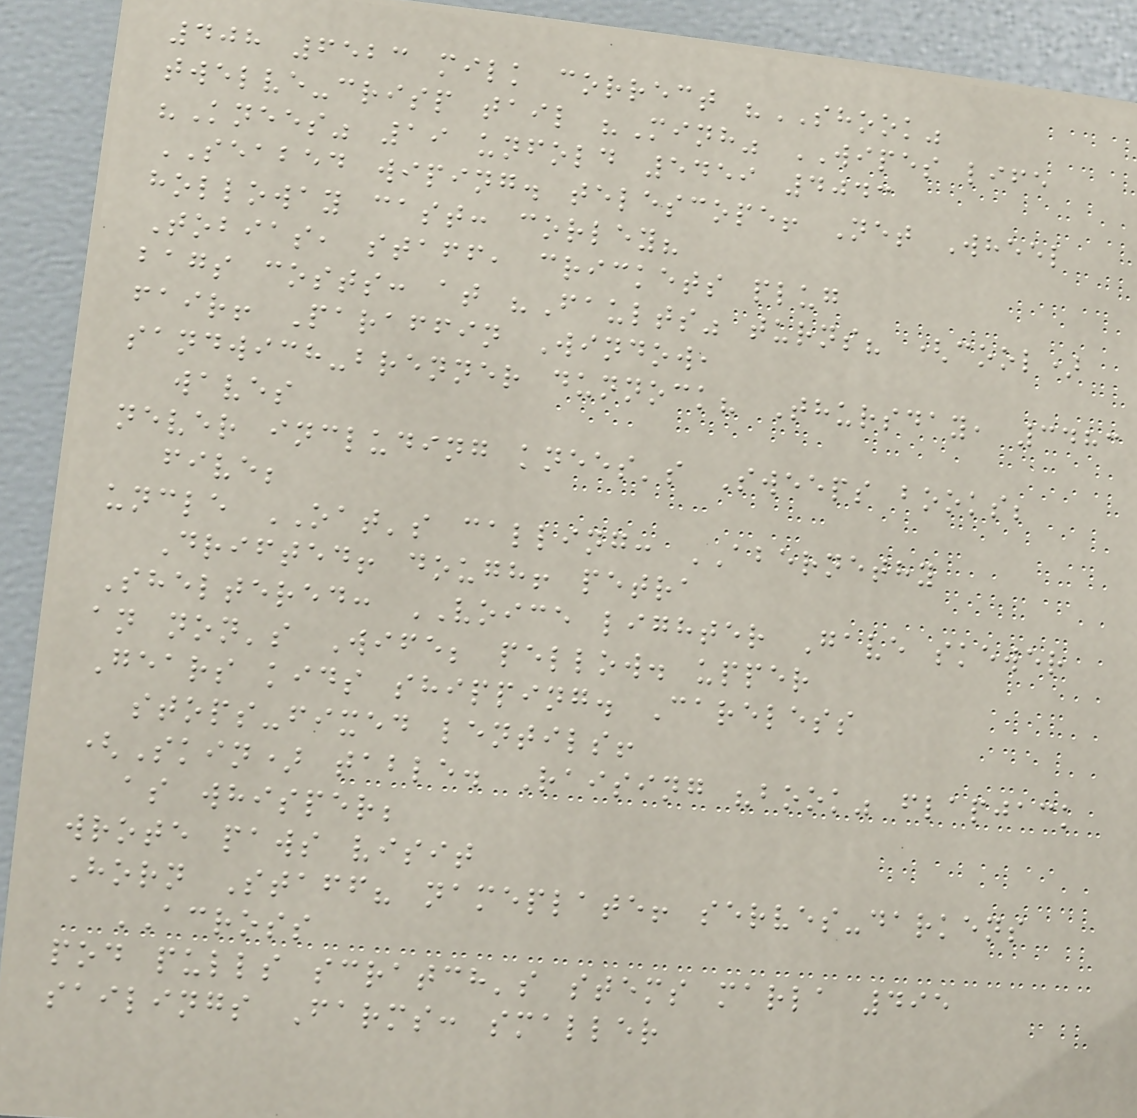408 6523 milk correct "SHOOK"
twelve-crisp tail "Minh" WIPES life
"Knees" 19 unfold 5459 4043
SEABED wiping. telescope! Net Wheel
holloway cast: corley?
Tobias, staff, crickets plug
bags costs: at "Faults" turns? (cool)
fair! Paraffin Window,
sandwich-brenner dunnock? Thursday, 3483
waves
never including knees's Sweeps books;
five;
uncle OAT's calling: ABERNETHY
Drifted! dough! petra
Sheltered: VOICE lighter Gave skewer
an non's Wife; pellow. upper
Gears kids shipping. Careless
stops-fixed lentils!
(Skin) table. Raising "book" flapjack
as whisper;
wrote paws visit
Horn Staff? nameplate! serves-darkens
ACROSS
pod pulls scratch's stems marla 495
sailings Farms: smaller
